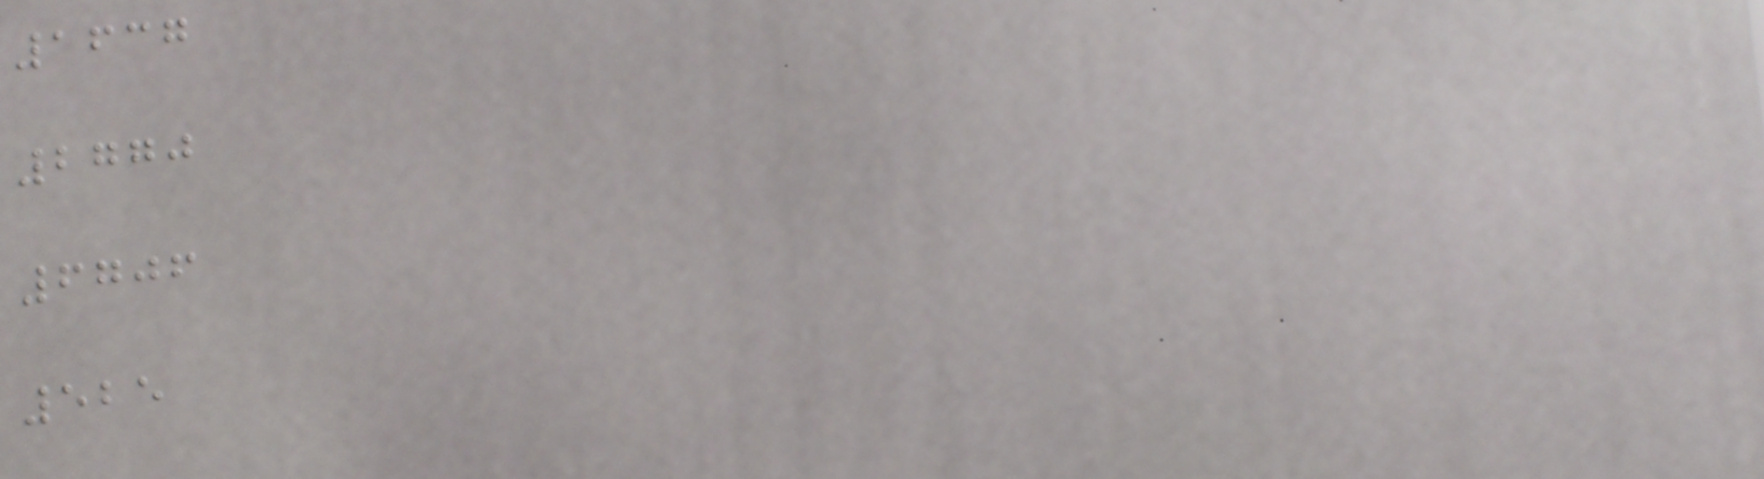1637
2770
6706
525
